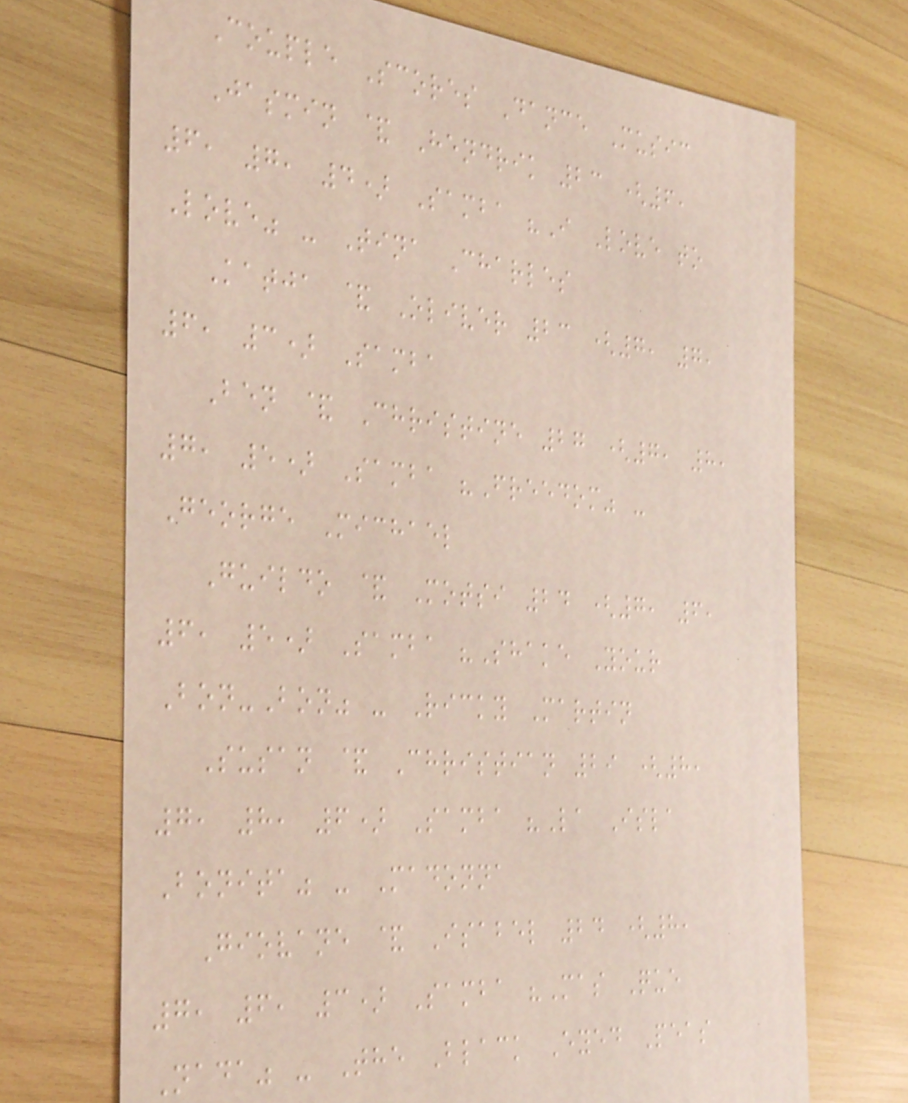Couple Scores Dance Music
Jasmin & Hendrik 23 (6,
6, 7, 4) Samba "I Love to
Love" - Tina Charles
Katja & Oliver 23 (7, 7,
6, 3) Samba
Ben & Christine 27 (7, 8,
7, 5) Samba "Freedom" -
George Michael
Guildo & Motsi 24 (7, 6,
6, 5) Samba "Shake Your
Bon-Bon" - Ricky Martin
Susan & Christian 29 (8,
7, 8, 6) Samba "La Isla
Bonita" - Madonna
Giovane & Isabel 24 (8,
7, 6, 3) Samba "Mas Que
Nada" - The Black Eyed Peas
